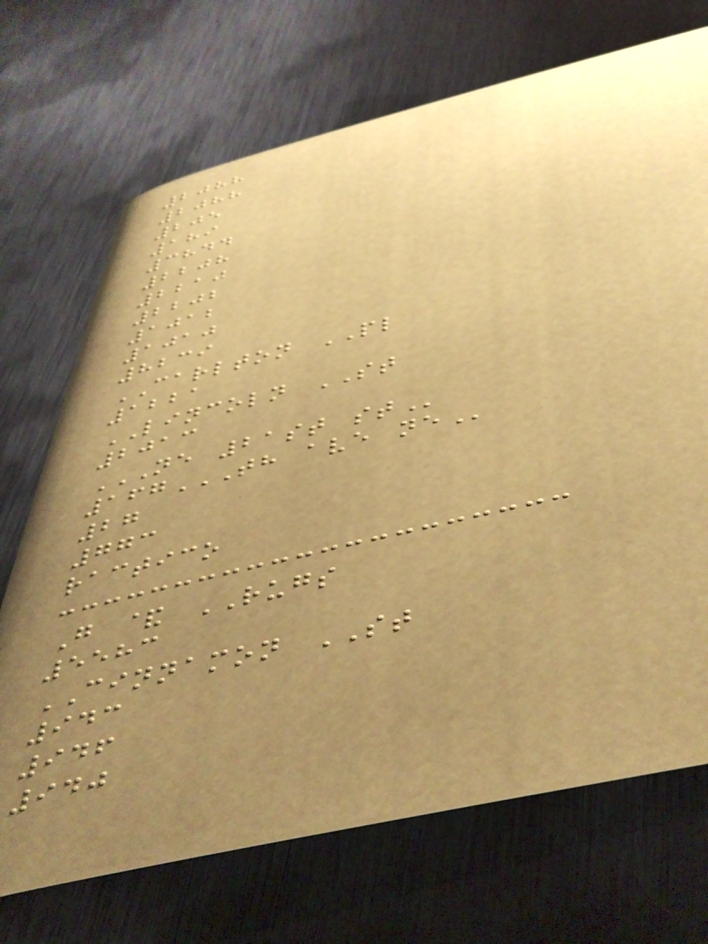2088
2088
205
189
3844
2208
2210
2202
1012
1010
8239
CARLTON PL
1221
LINCOLN ST
2013
NE 21ST ST
167TH AVE NE
27
773
ractico
G & RUGS
5583
CINNAMON ST
943
946
940
